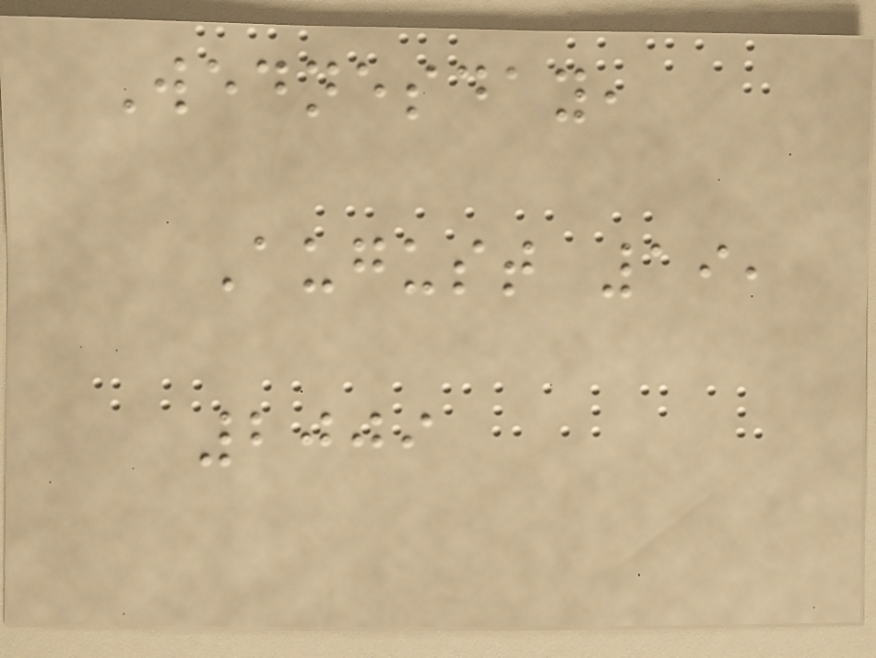Wednesday,
August 19,
2009
